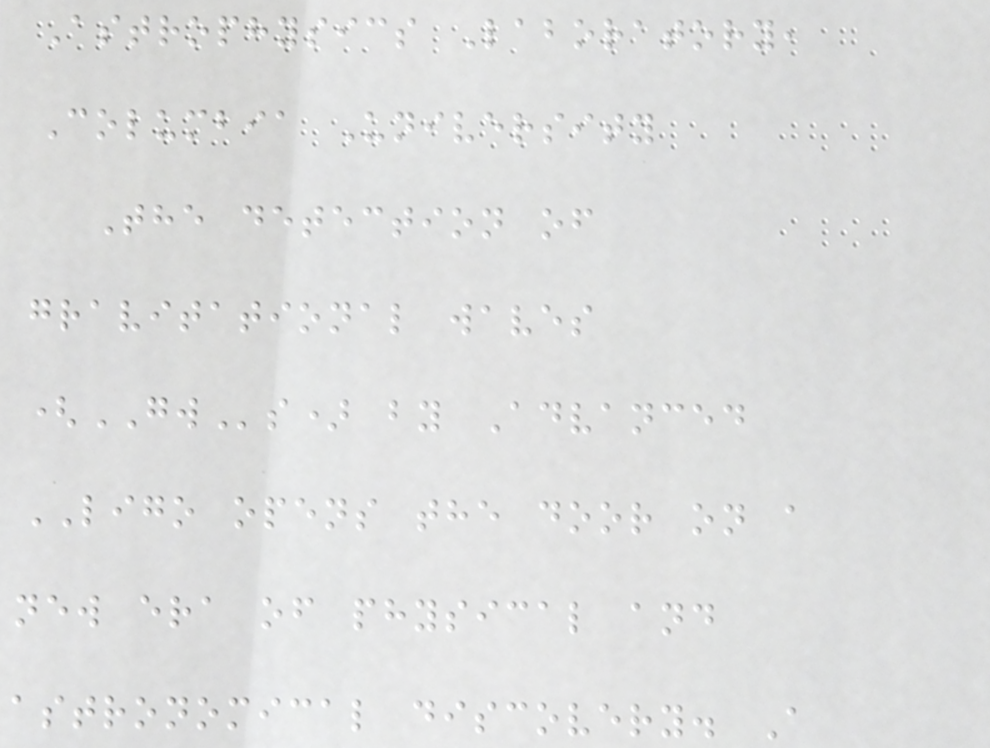Astrophysics Laboratory,
Columbia University
The detection of
gravitational waves
(GWs) by Advanced
LIGO opens the door on a
new era of physical and
astronomical discovery. A
